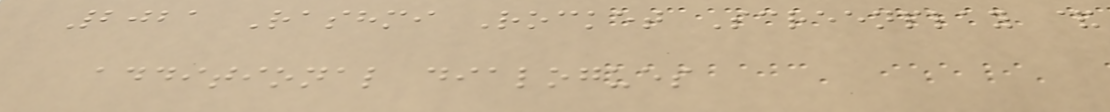2021 Rashmi Rocket Screenplay &
additional dialogues
